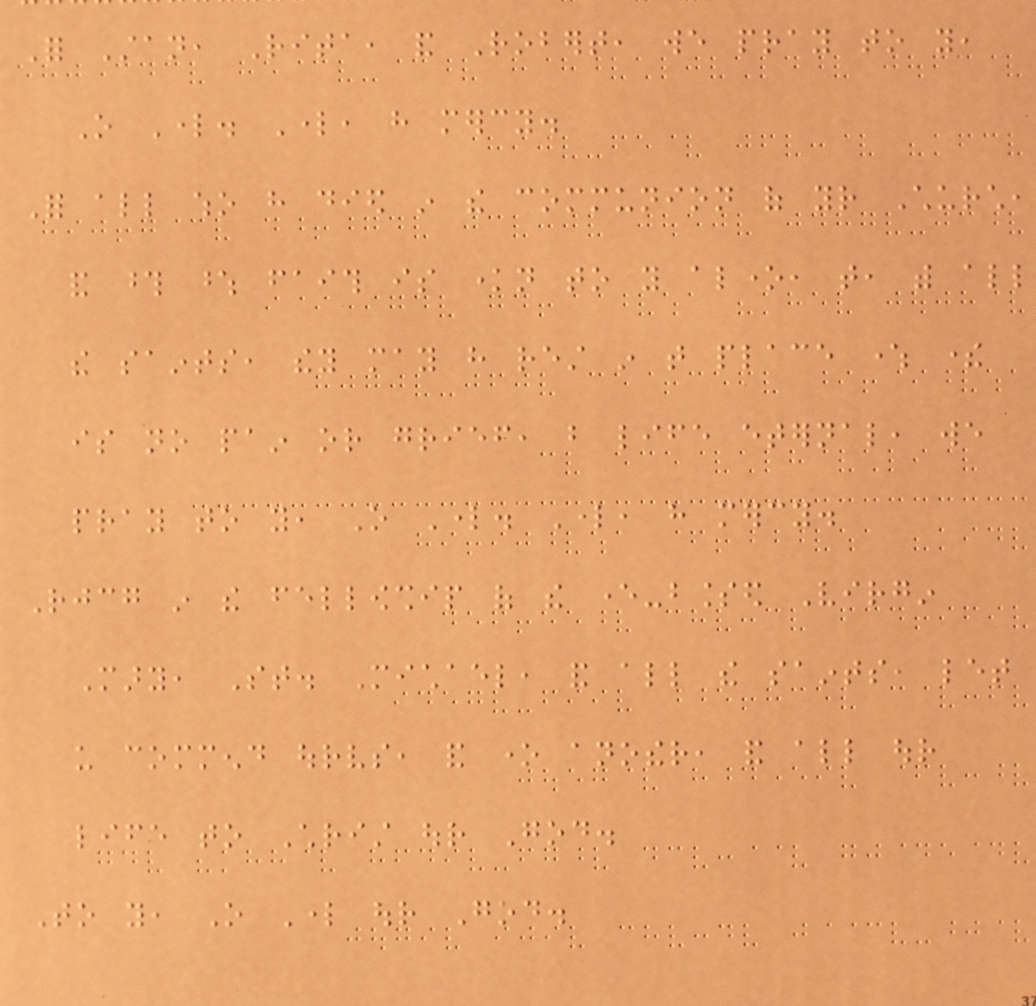For Stan, Rita, and Robert, we pray to you,
O Lord. Lord, have mercy.
For all who have died in the communion of your Church,
and those whose faith is known to you alone, that, with all
the saints, they may have rest in that place where there
is no pain or grief, but life eternal, we
pray to you, O Lord. Lord, have mercy.
Rejoicing in the fellowship of the ever-blessed Virgin
Mary, St. Michael, and all the saints, let
us commend ourselves, and one another, and all our
life to Christ our God.
To you, O Lord our God.
